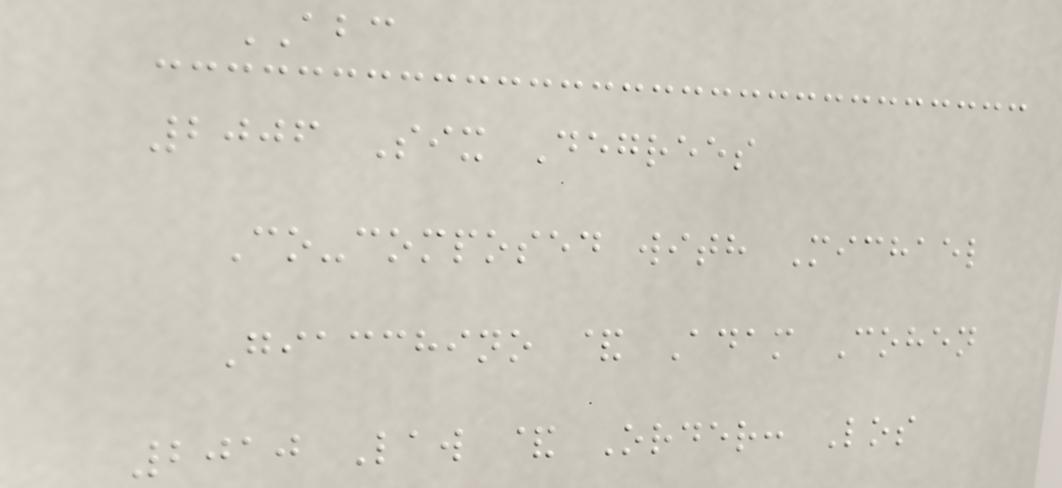ABC
2006 Six Degrees
Co-composed with Michael
Giacchino & Adam Cohen
2010 Law & Order: Los
